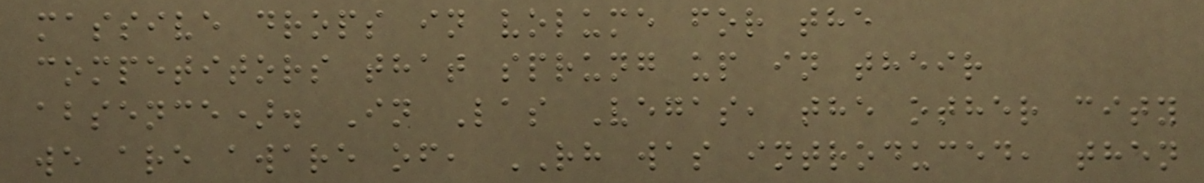massive drops in volume for the
competitors that sprung up in their
absence). In Las Vegas, the other city
we are aware of, RH was introduced, then
